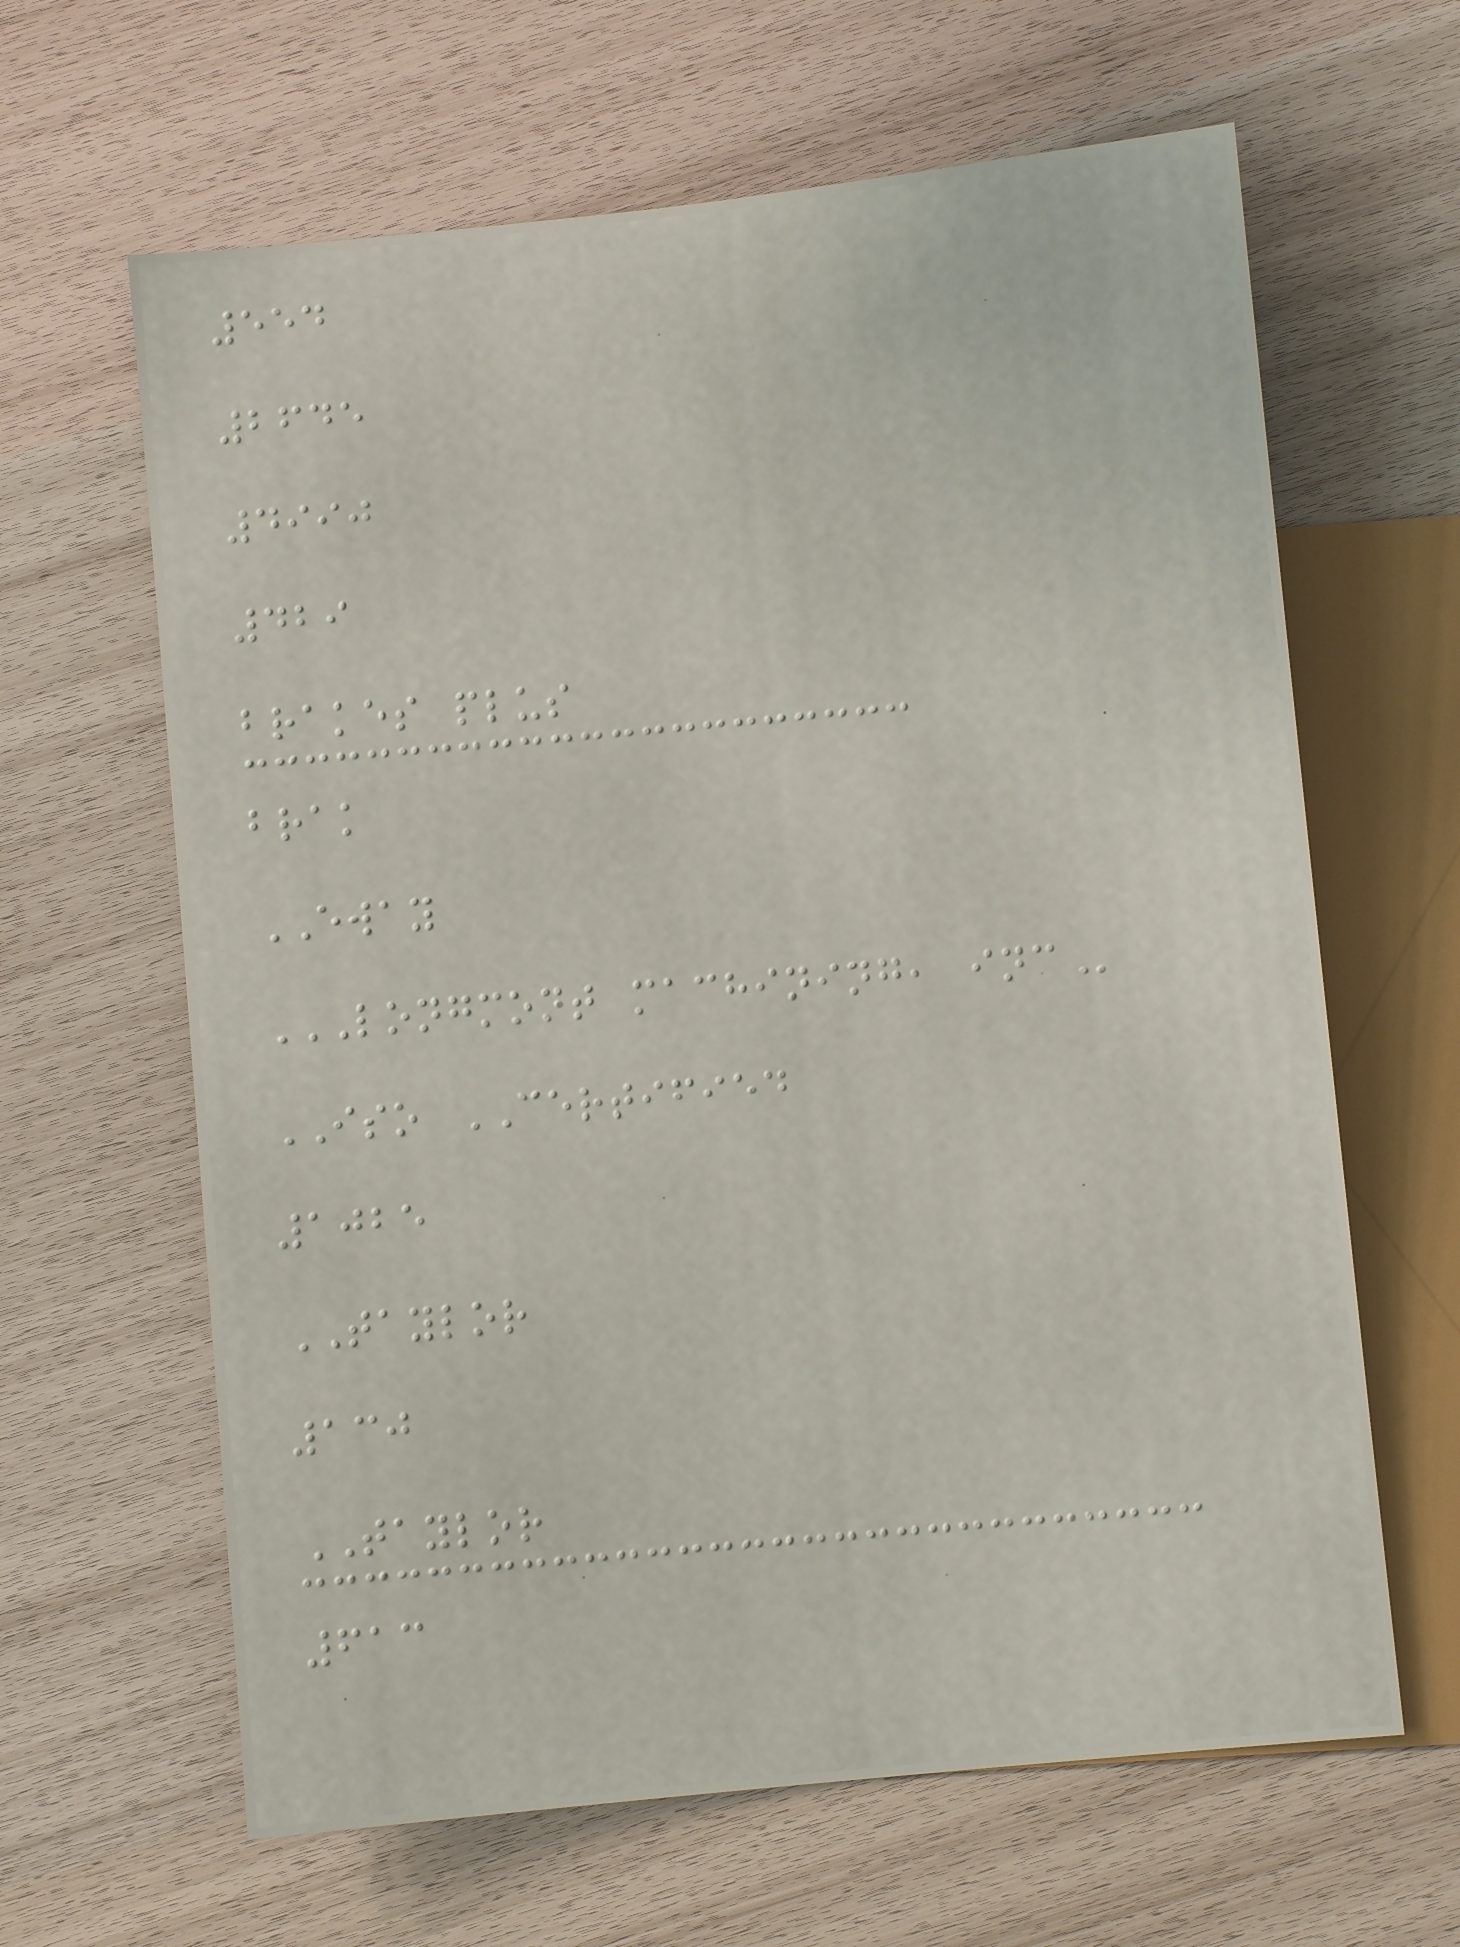554
2645
4990
429
brakes plus
brak
EWAY
LONGMONT MACHINING, INC
ISO CERTIFIED
1025
TAYLOR
130
TAYLOR
613
